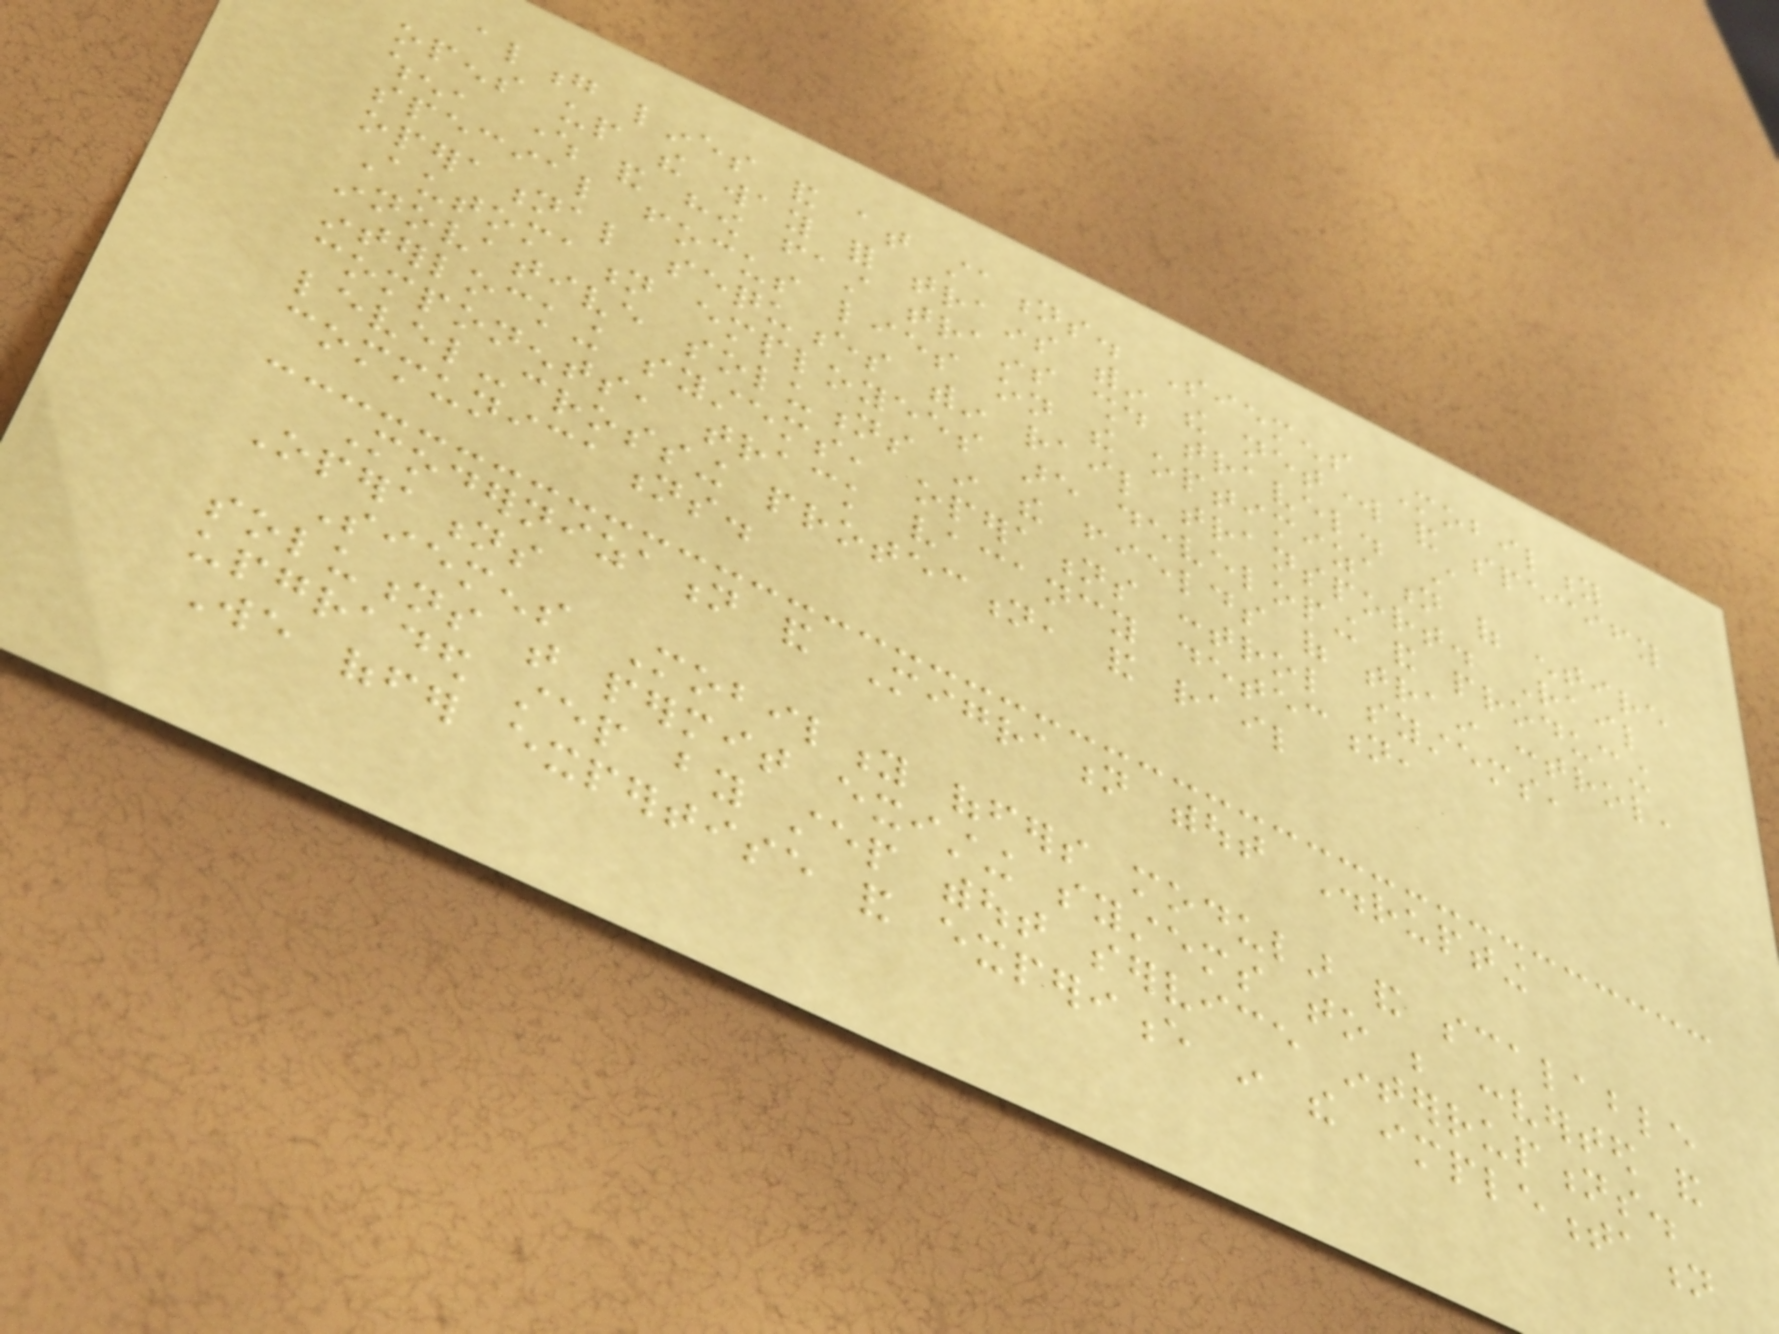along lines and at stations. Siemens Mobility
opens up the way for trains within the network and specify
when, where and how fast trains should travel. A
special focus lies on the optimization of entire
operational sequences within rail transport. Rail
Automation employees are developing and producing
innovative solutions in the fields of train control,
interlocking systems, operations control systems,
components, track vacancy detection,
level-crossing protection, and rail
communications.
Modernization and Migration without Disrupting
Operations
Siemens Mobility offers modular and scalable
solutions that permit existing systems to be converted and
upgraded step by step without service interruptions.
We offer expertise and experience in the implementation
